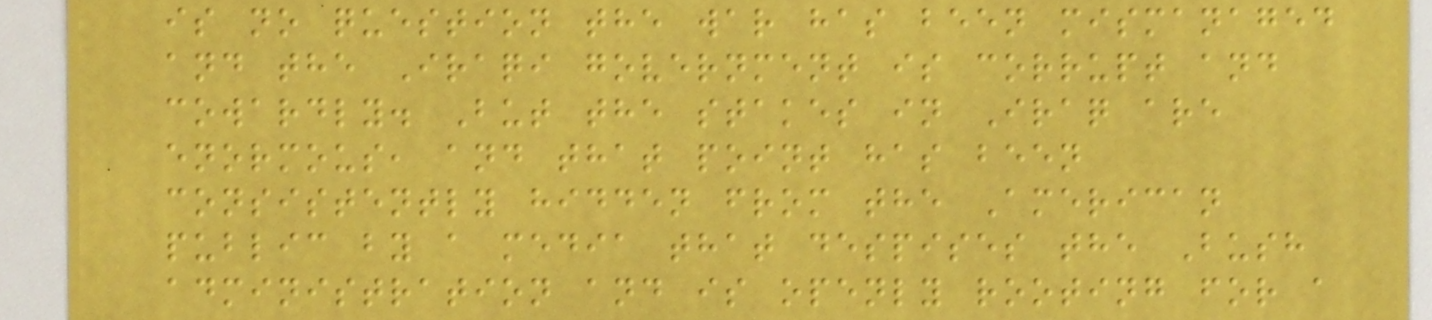is no question the war has been mismanaged
and the Iraqi government is corrupt and
cowardly. But the stakes in Iraq are
enormous, and that point has been
consistently hidden from the American
public by a media that despises the Bush
administration and is openly rooting for a
